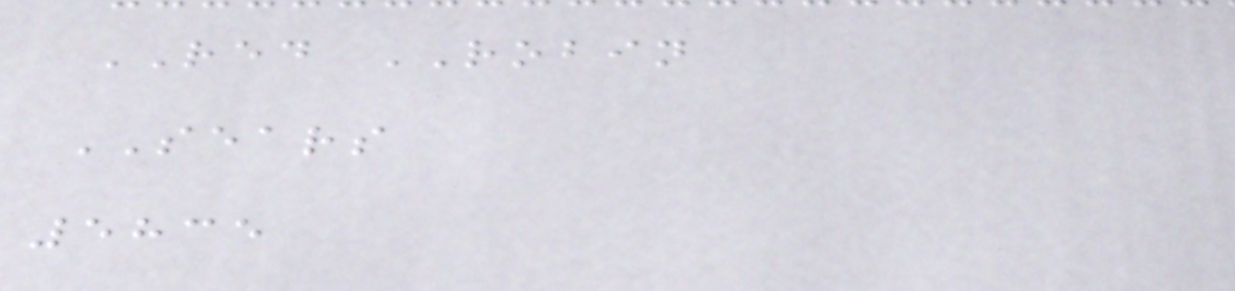RED ROBIN
SEARS
5835
